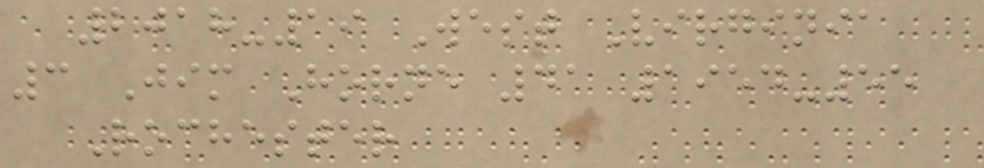2018-19 West Virginia
3 Jim Horne 41 1954-55
Rochester
